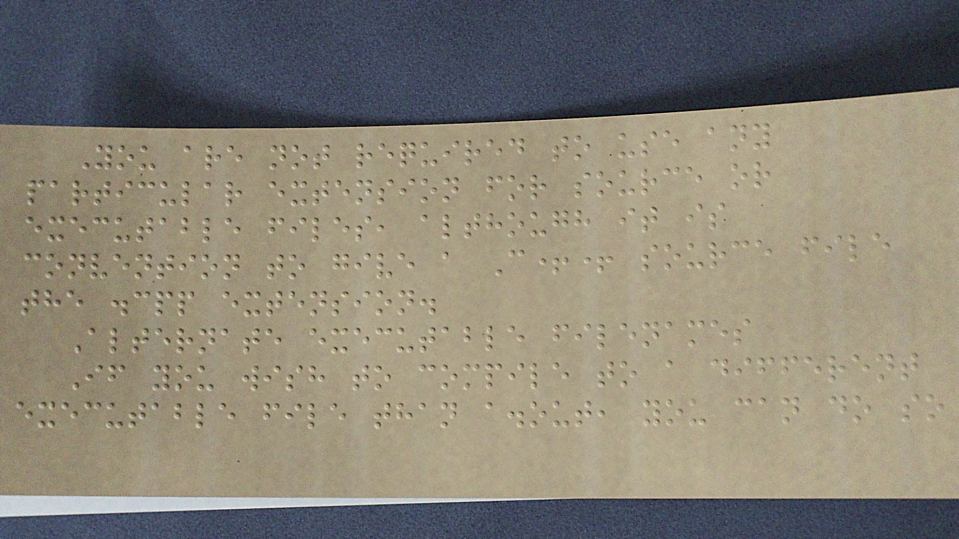You are not required to use any
particular extension for source or
executable files, although it is
convention to give a C++ source file
the .cpp extension.
Alternate executable filenames
If you wish to compile to a different
executable file than a.out, you can do so
